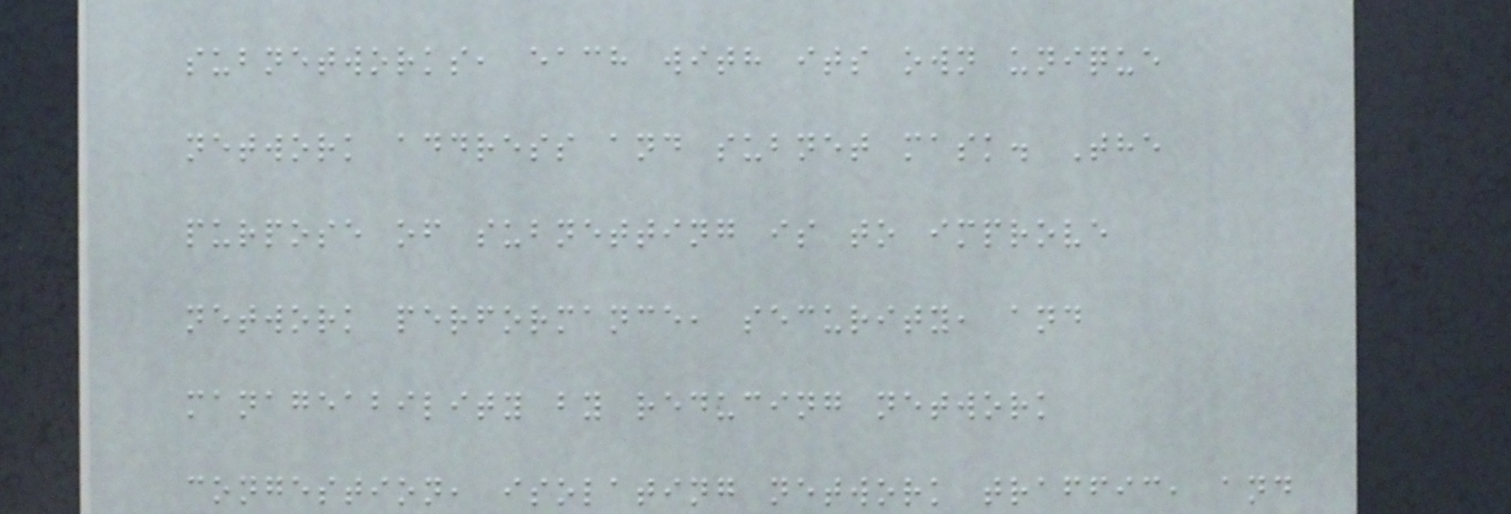subnetworks, each with its own unique
network address and subnet mask. The
purpose of subnetting is to improve
network performance, security, and
manageability by reducing network
congestion, isolating network traffic, and
